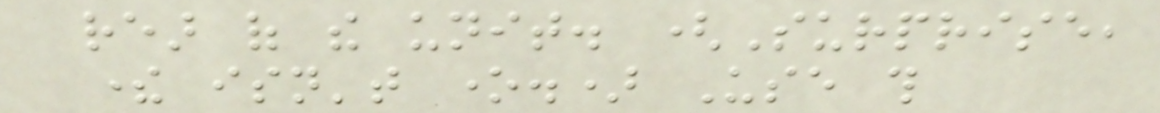rear of the unit. (Surprise,
there isn't one.) Use this
